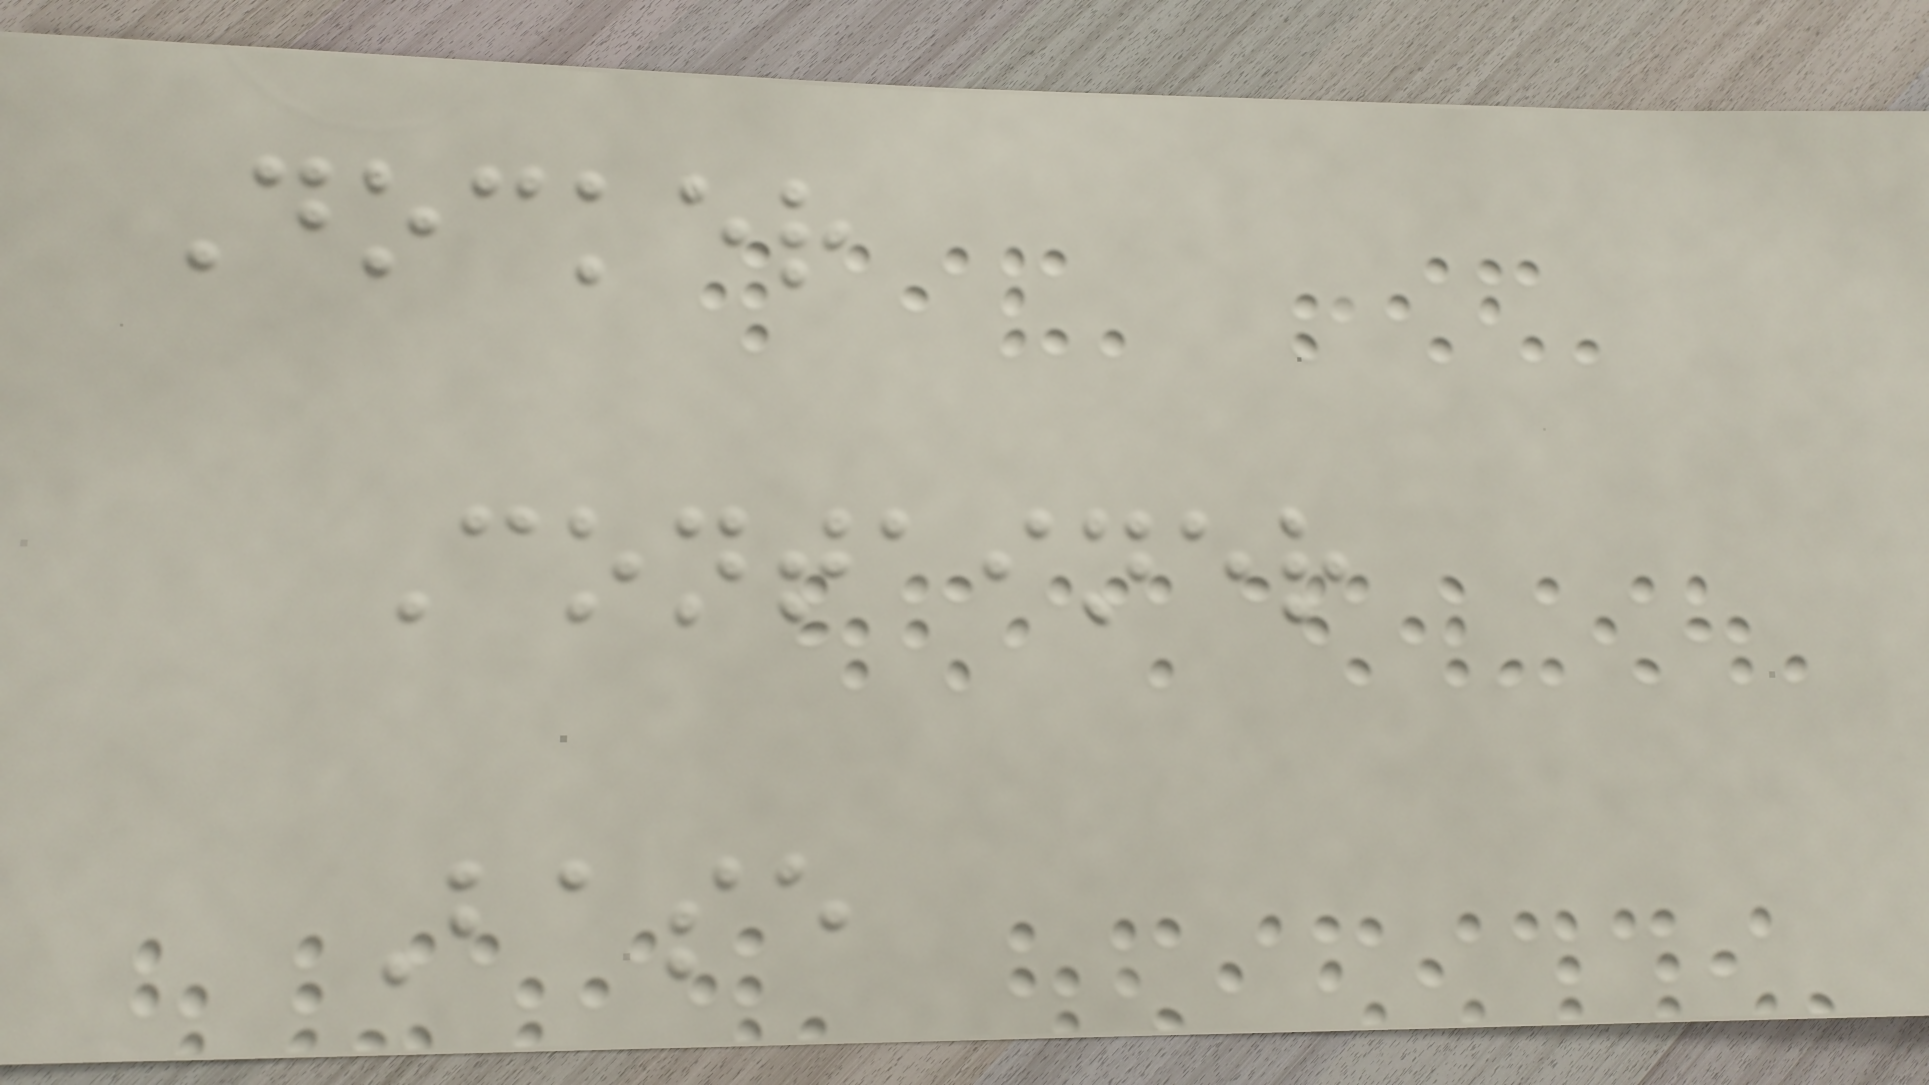Docker
Container
Base
